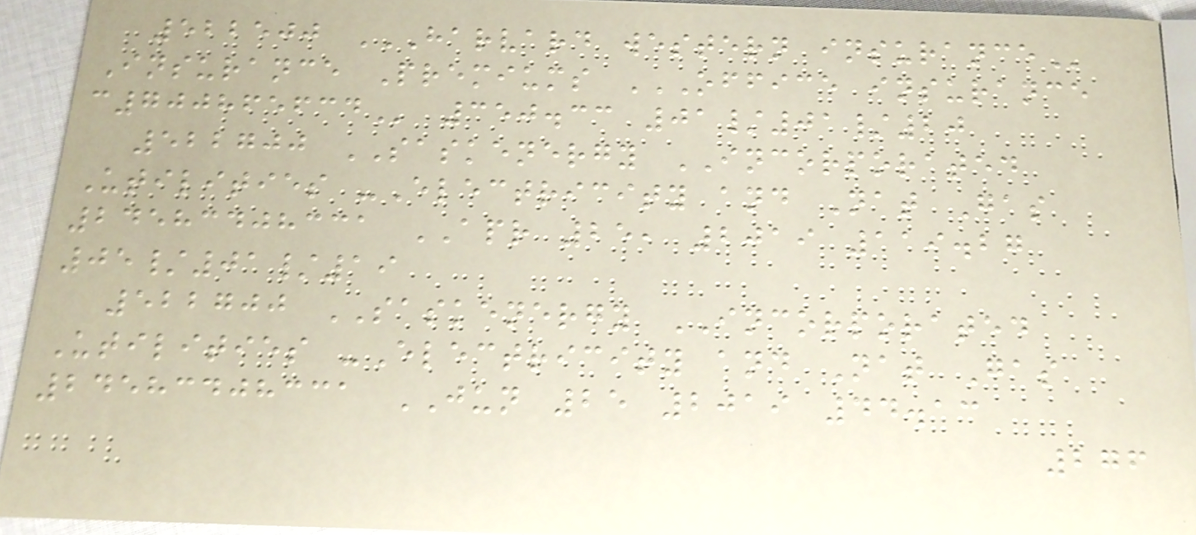522500 HARVARD WESTERN INSURANCE
Insurance Premiums OFFICE INSURANCE
C700865634 350.33 01/01/20
522700 SASKENERGY INCORPORATED
Utilities -Electricity and Nat Gas
24583408331 APR 25, 2019 119.27
05/01/19
522700 SASKENERGY INCORPORATED
Utilities -Electricity and Nat Gas
24583408331 JUN 25 2019 44.13
276
